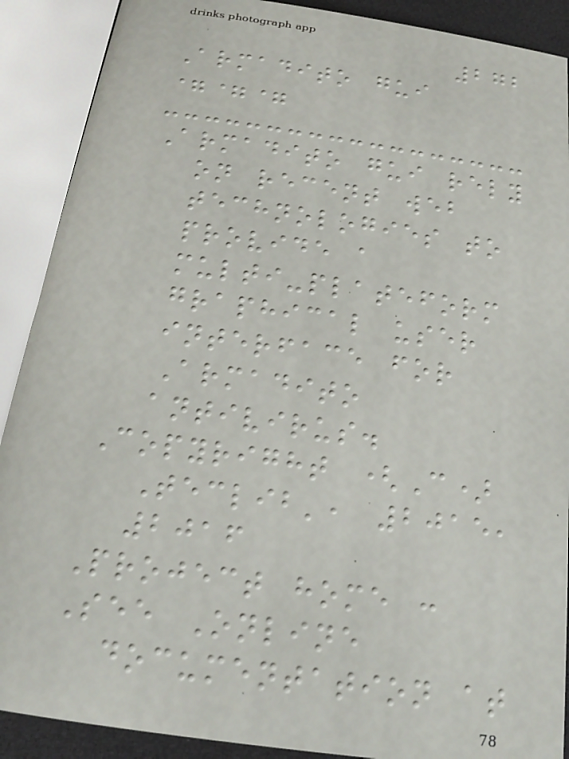272
Armadito gui
===
Armadito gui rely
on recent web
technologies to
provide a
multi-plateform
graphical user
interface for
Armadito
antivirus.
Copyright (C)
Teclib', 2015,
2016
Project home :
See Online
documentation at
